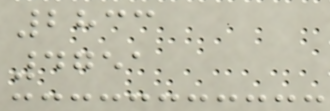2833
4751
